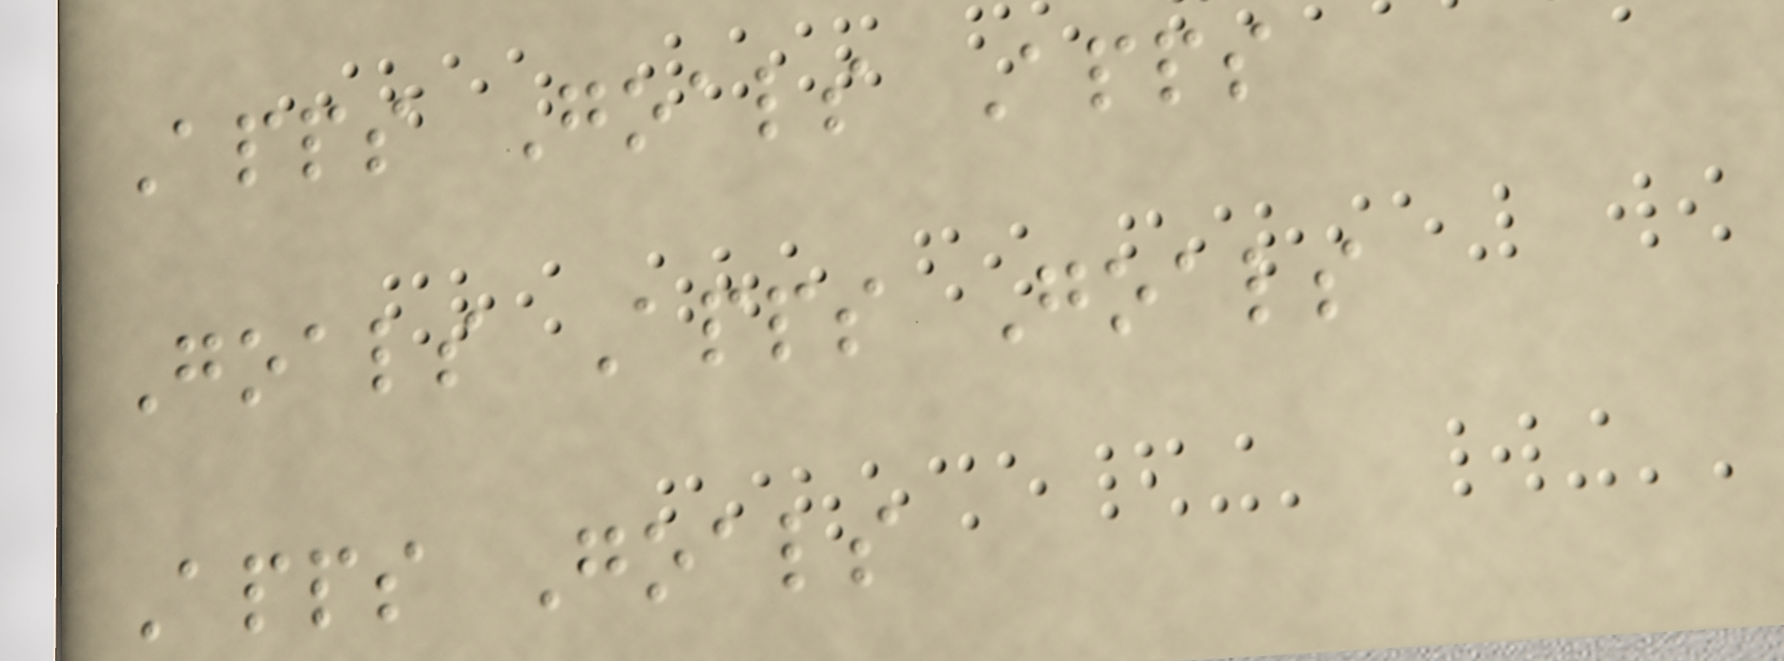Apps Goals Apps
Goals Apps Goals
Apps Goals
